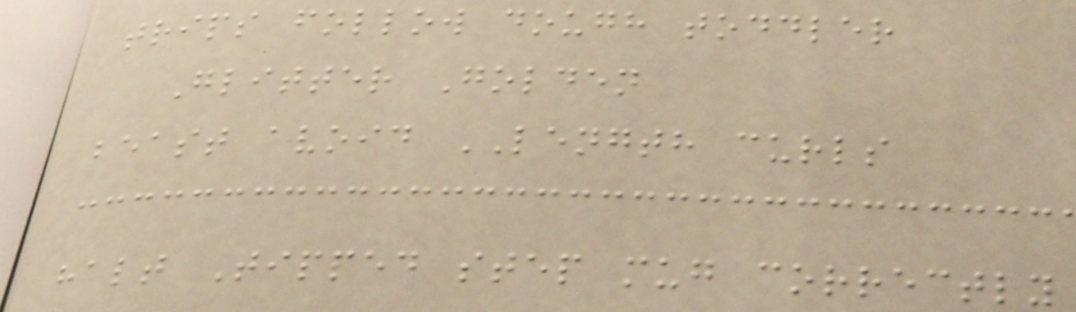trips follow dough toddler
Glitter Golden
beast avoid LENGTH curls
halt Tipped step mug correctly
